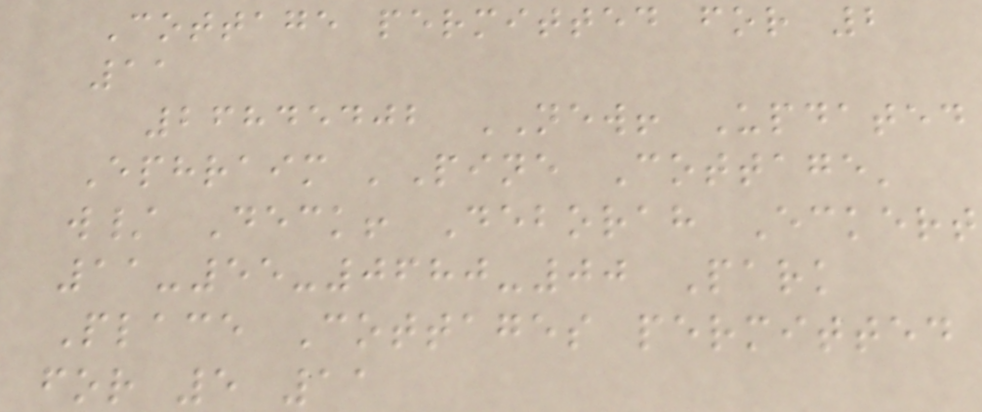Cottage permitted for 2
11
26845402 NEW! Updated
Ephraim 'Pine Cottage'
w/ Deck! Deborah Eckert
11-55-0680-00 Park
Place Cottages permitted
for 5 11
